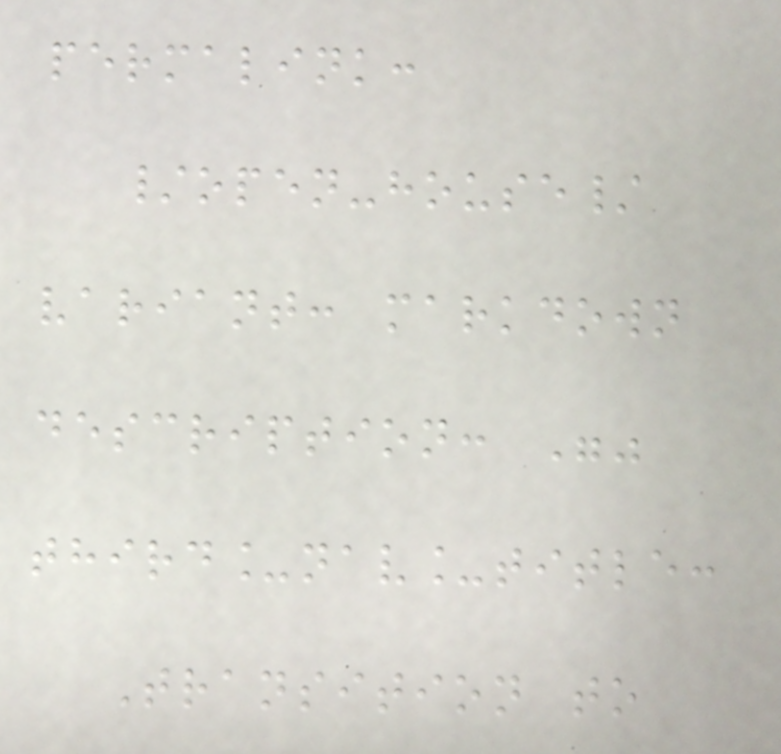permalink:
/open-house/
variant: markdown
description: ""
third_nav_title:
Transition to
